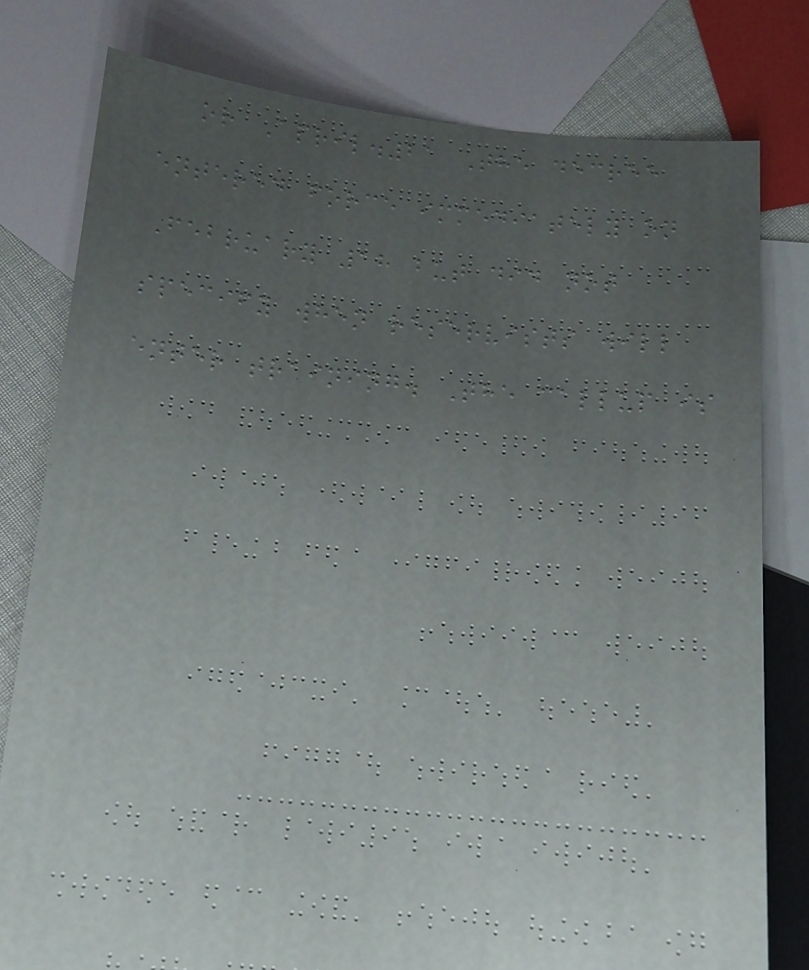or April.21 The decree
entered force immediately on
February 18 but did not
specify when reservists will
enter training. The callup is
